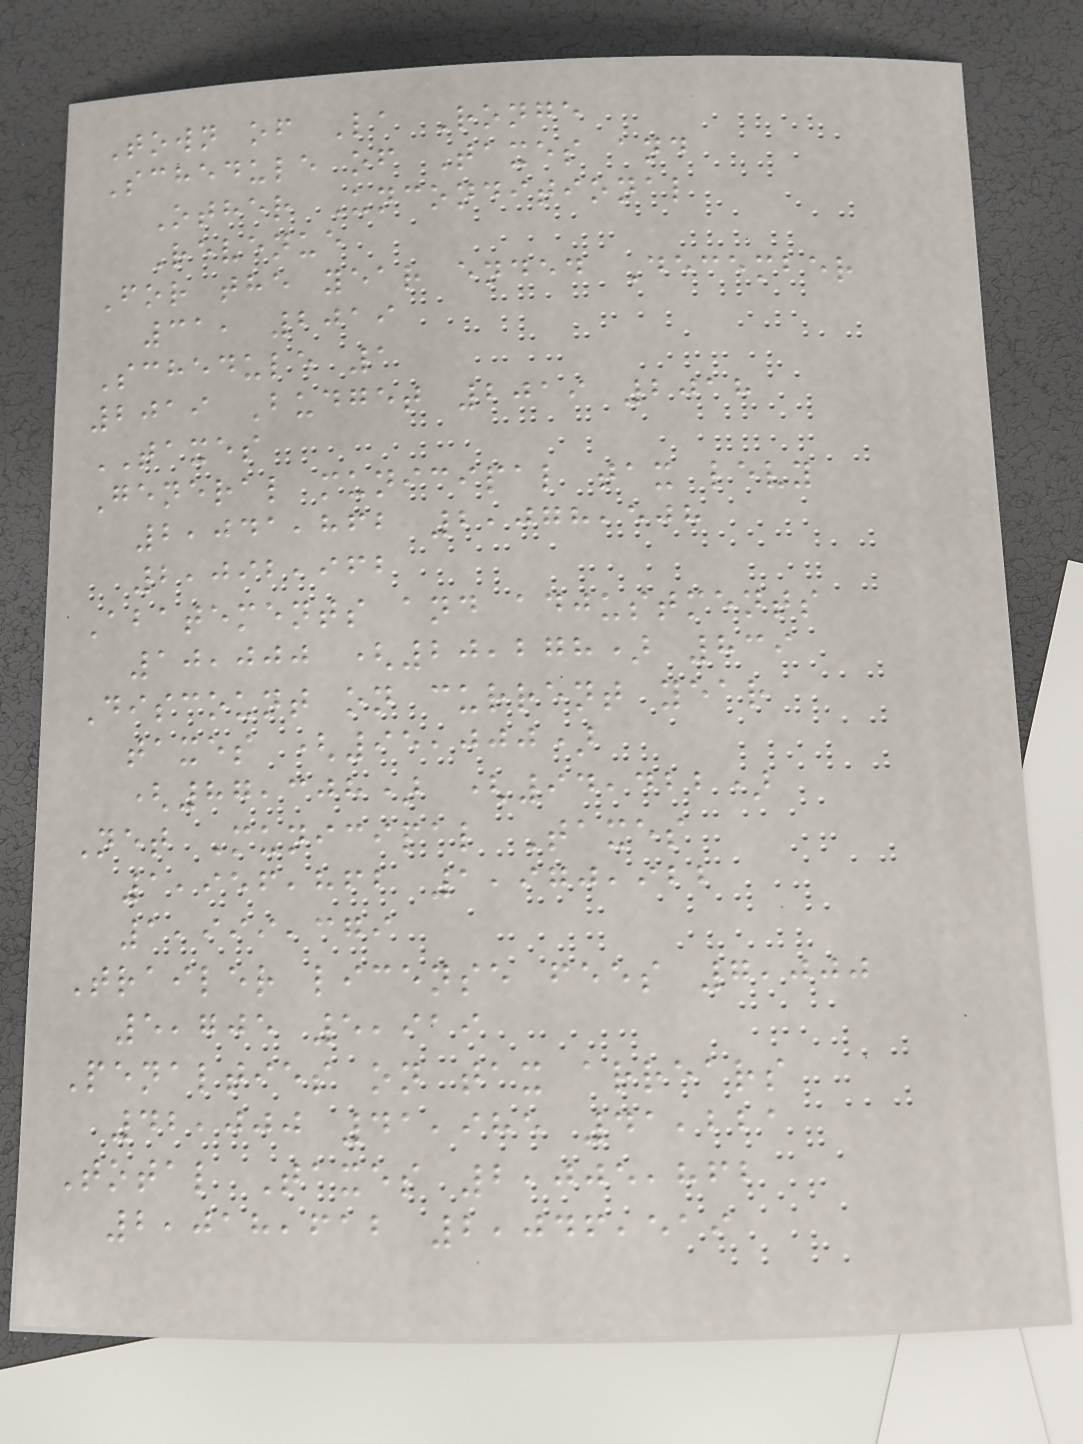Town of La Ronge
Schedule of Taxes and
Other Unconditional
Revenue
For the year ended December
31, 2019
Schedule 1
2019 Budget 2019 2018
TAXES
General municipal tax levy
2,041,862 2,078,508
2,092,962
Abatements and adjustments
10,000 (20,278) 839
Discount on current year
taxes (95,000)
(87,308) (94,422)
Net Municipal Taxes
1,956,862 1,970,922
1,999,379
Trailer license fees 7,000
5,705 5,919
Penalties on tax arrears
42,000 41,985 41,221
Total Taxes 2,005,862
2,018,612 2,046,519
